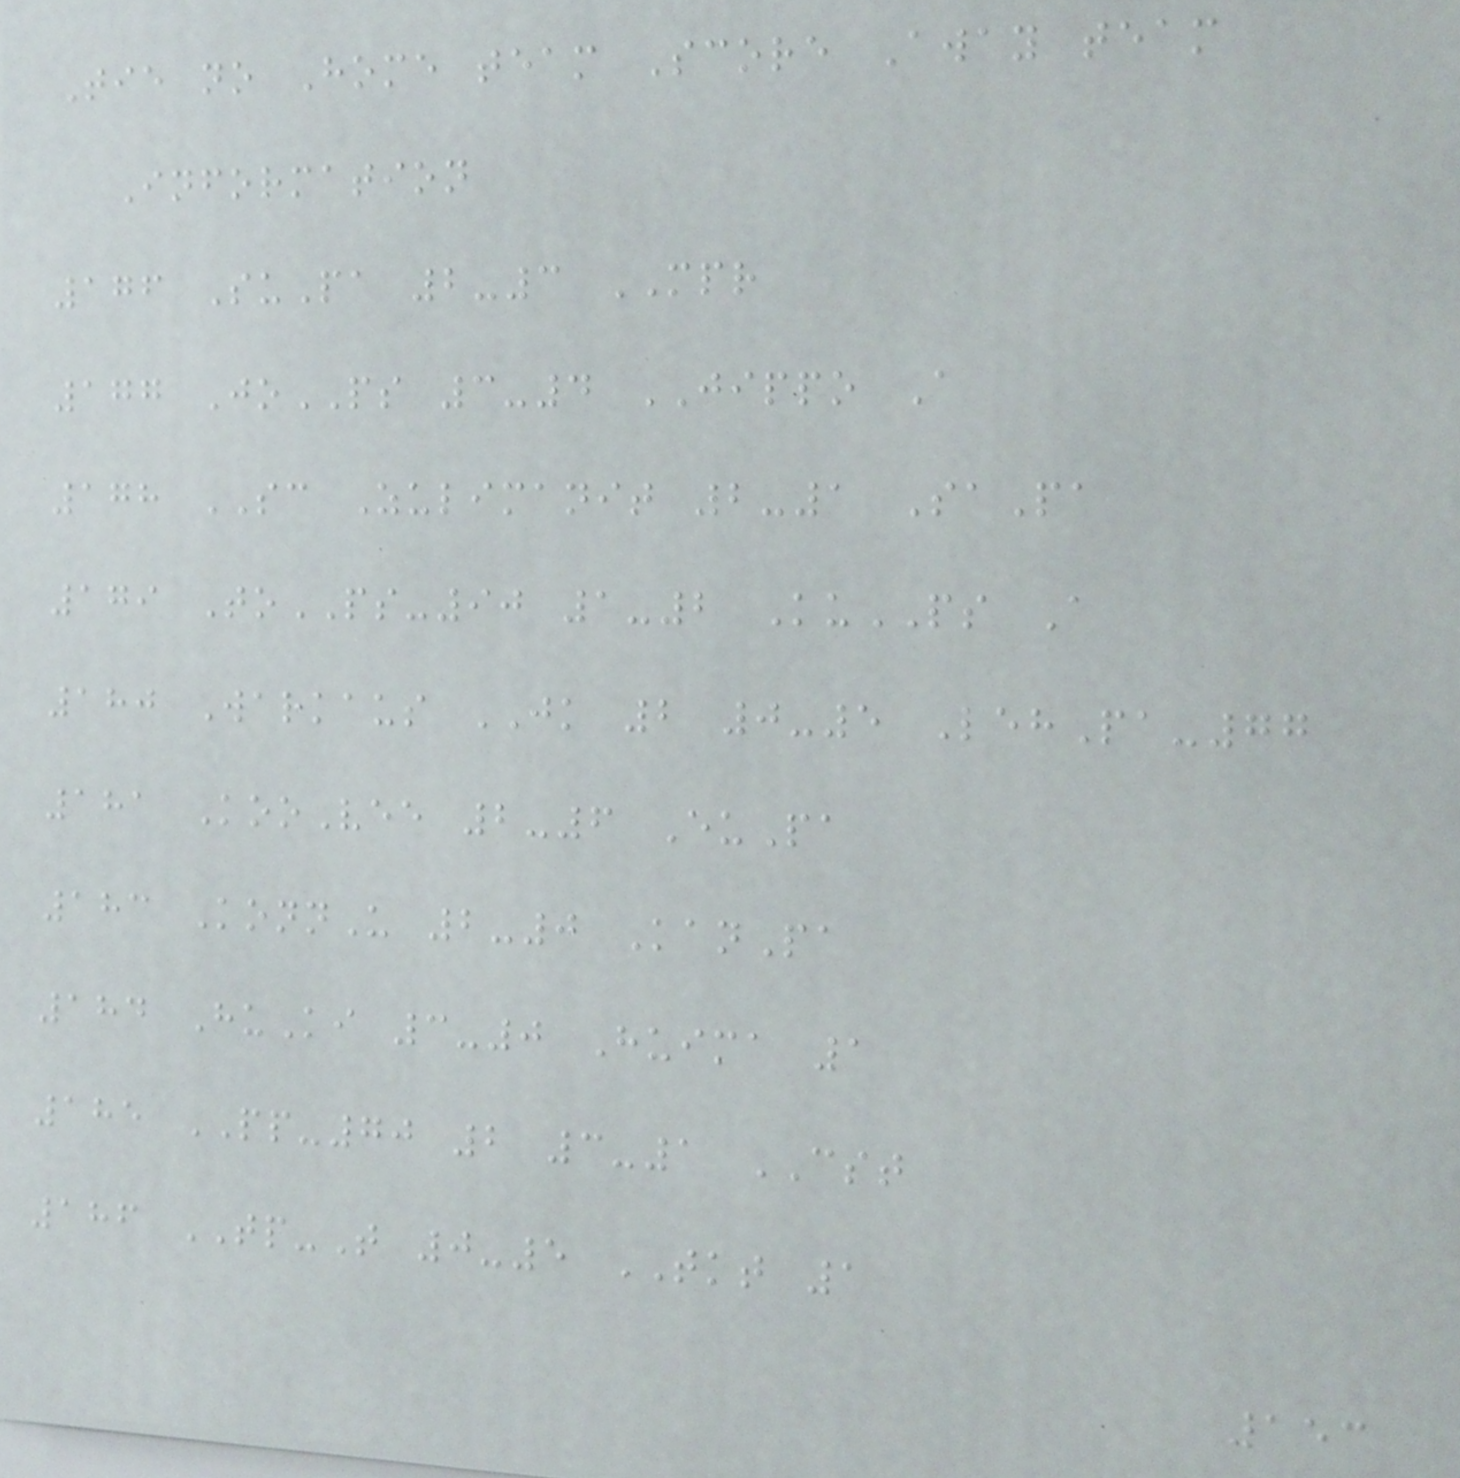Tie no Home team Score Away team
Information
176 SuPa 2-3 MPR
177 JoPS 3-4 JIPPO A
178 SC Zulimanit 2-1 SaPa
179 ToPS-90 1-2 KuPS A
180 Warkaus JK 2 0-5 LehPa-77
181 KooVee 2-6 EuPa
183 KonnU 2-0 KanPa
184 HuKi 3-0 Huima 1
185 PP-70 2 3-1 CST
186 TP-T 0-5 TKT 1
153
